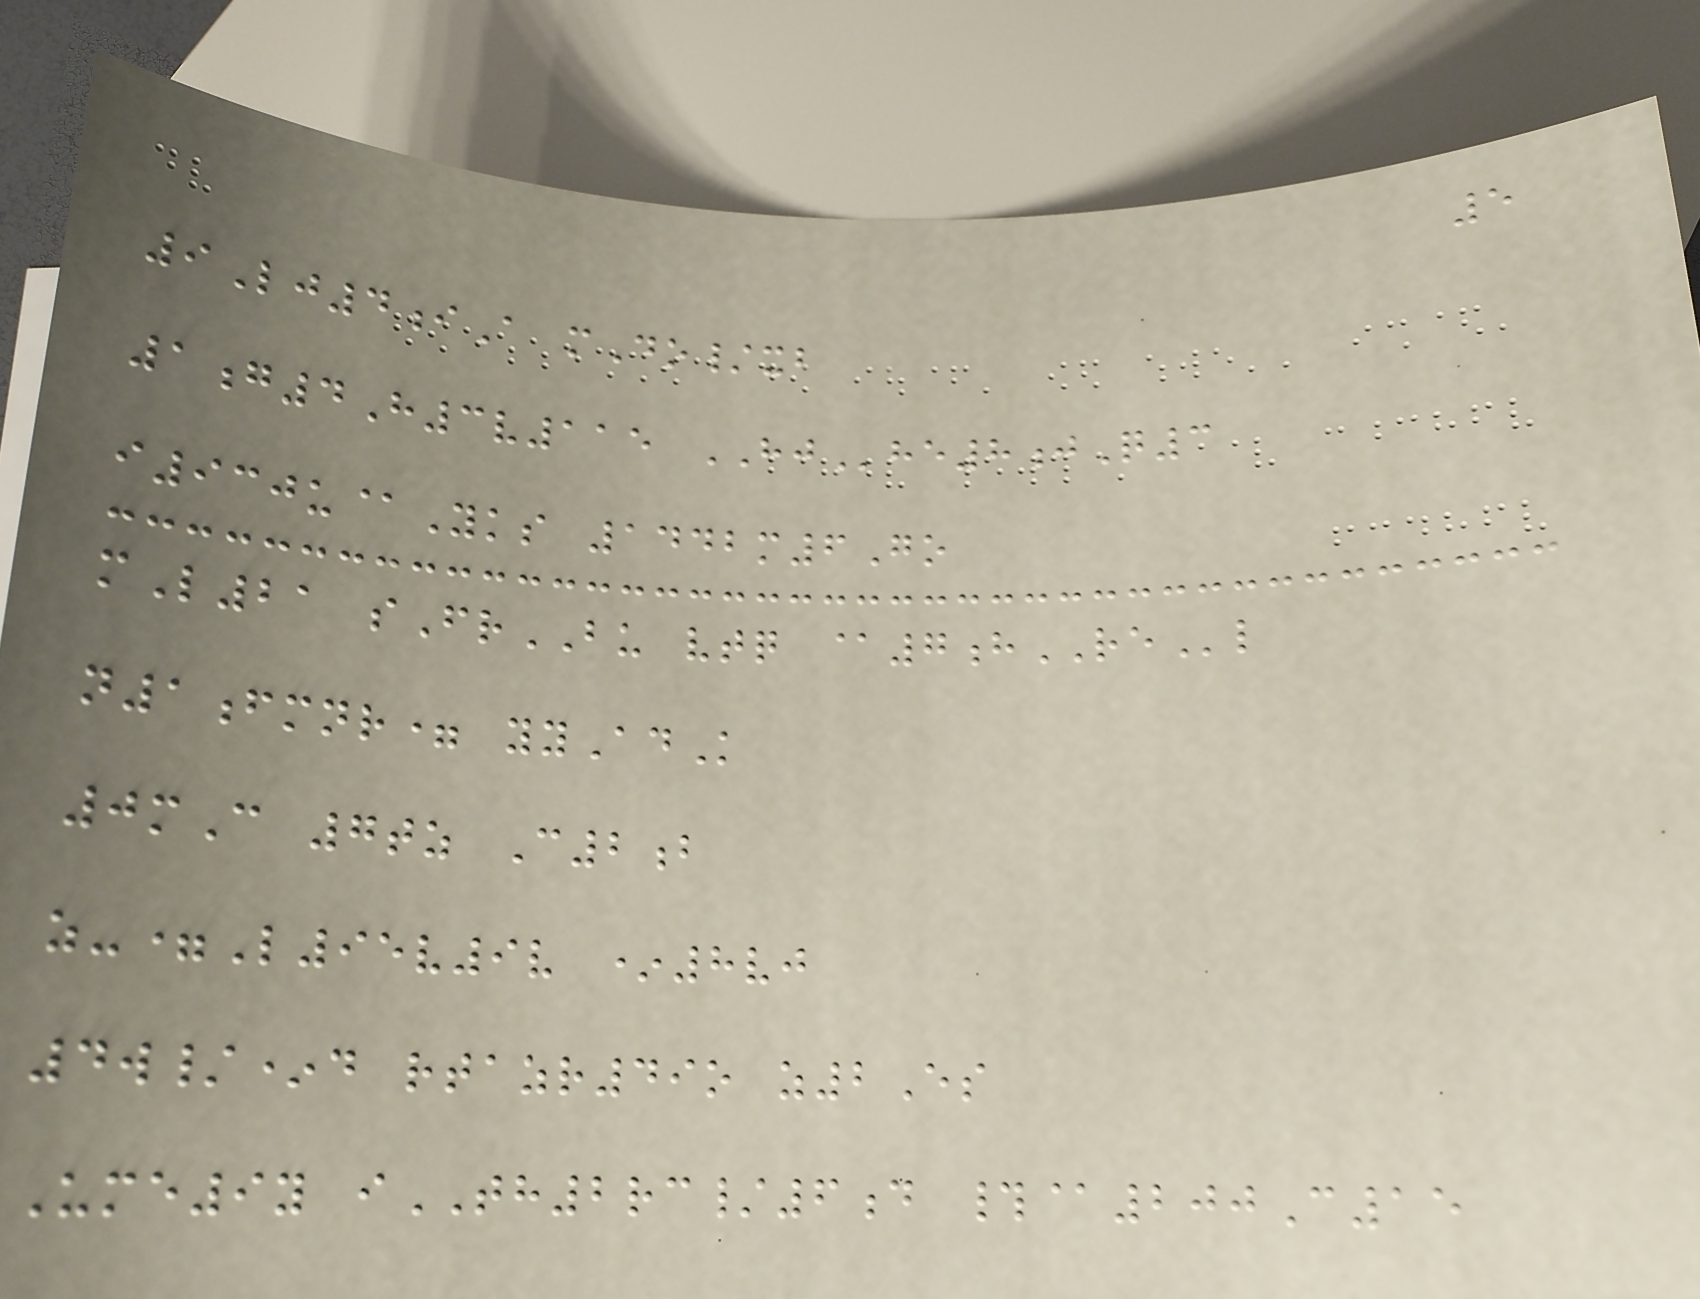5
9Lj4iA mDo/xb
1g4H3v115 HJhe8jQ3
i930u@Yks 1442m6Go
mL21 sFrBU vtq @7hREl
n1fmnr= yyAdK
0mC 7tz C2b
z-=L95v9v *8vj
4w/*d rtazr49o z2Es
Ume9y iTH2rc/6d #@200C15
